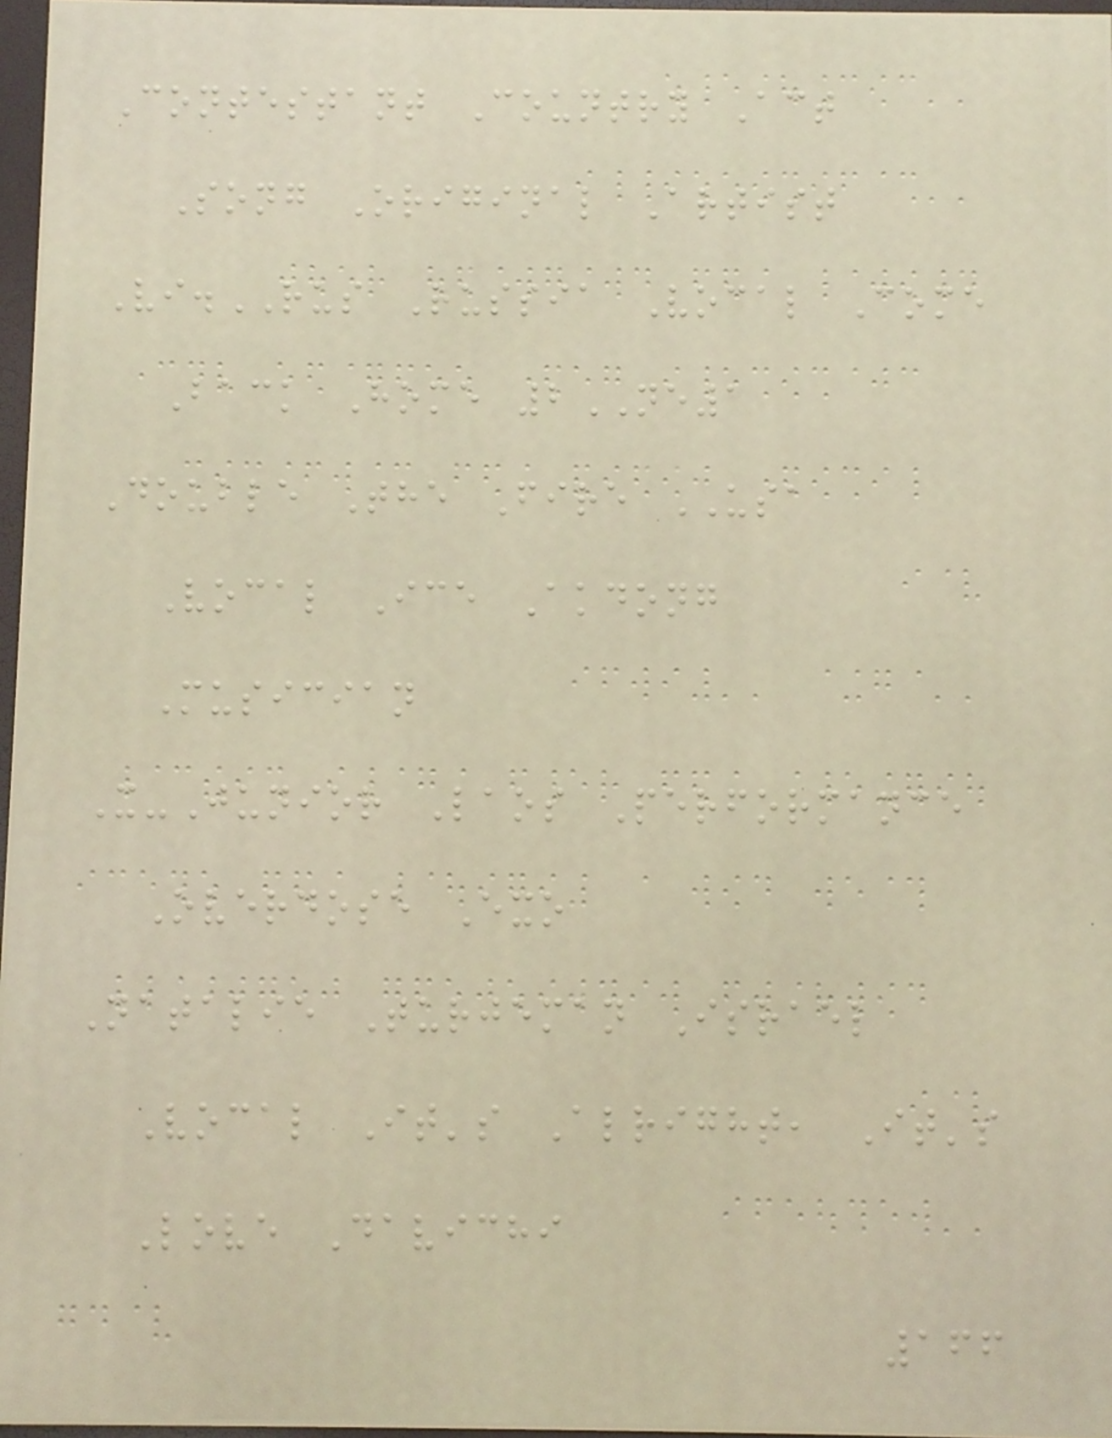Contestant Country Act
Song Original Artist
Vi.RUS Russia Vocal Come
Back Home 2NE1
Double The Fire USA
Vocal Ice Akdong
Musician
X-Junior Laos Performance
Overdose Exo
Natalie Turjeman Israel
Vocal It's Alright, It's
Love Davichi
166
